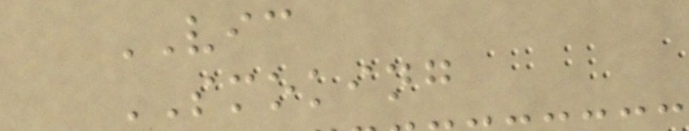VIC
SMOKING
